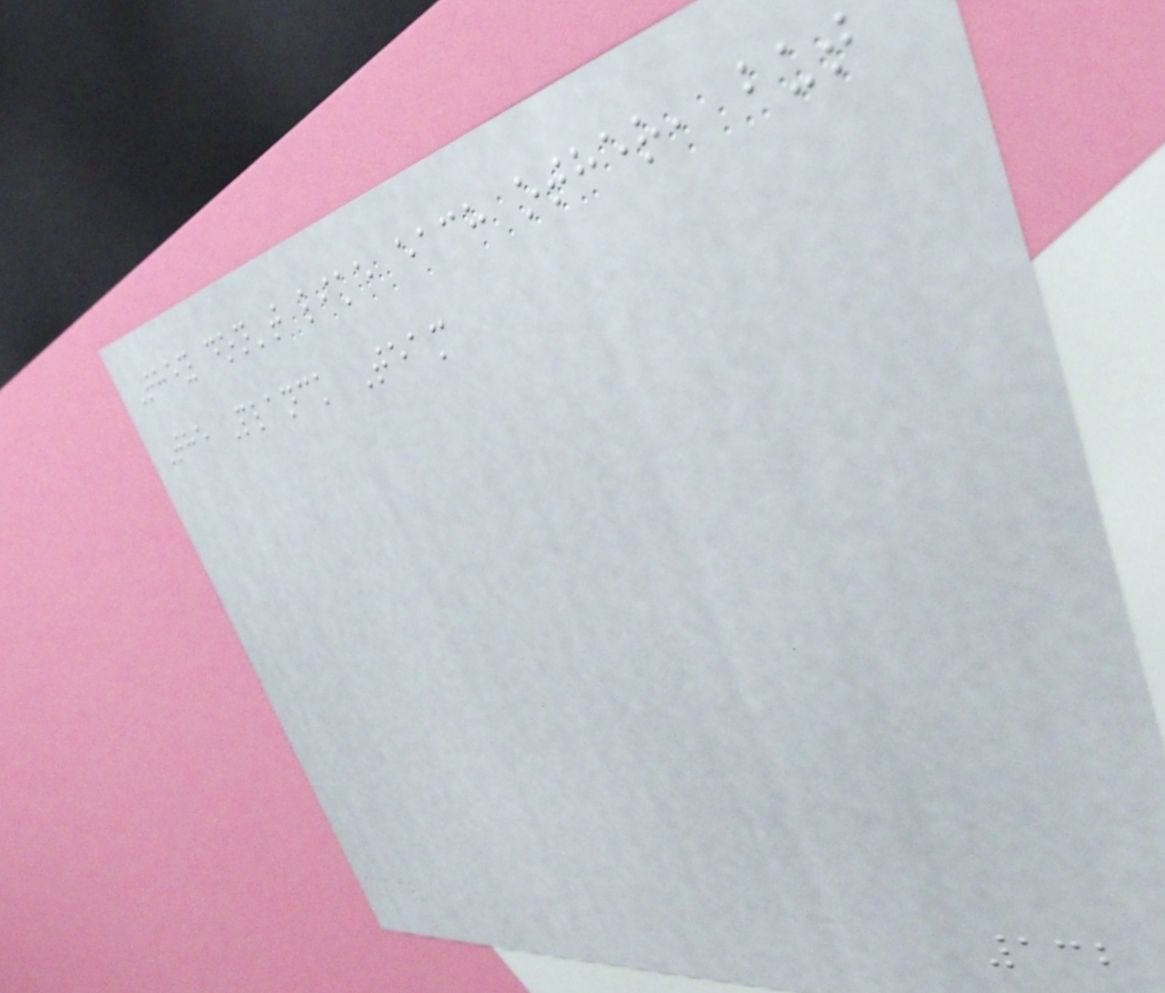They don't like each other, but
The Planck Team
132
